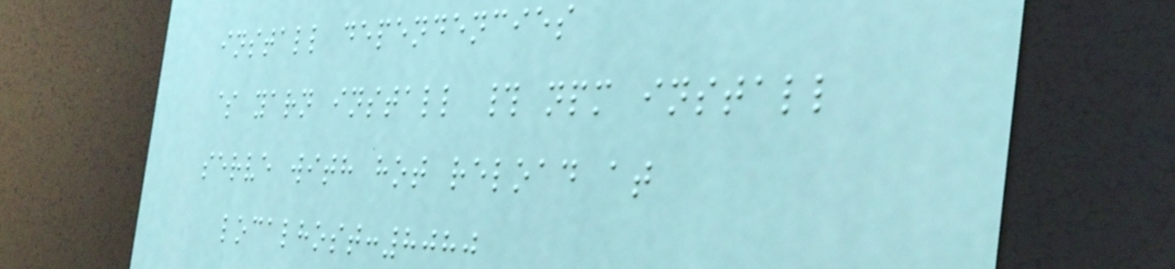install dependencies
$ yarn install # npm install
serve with hot reload at
localhost:8080
